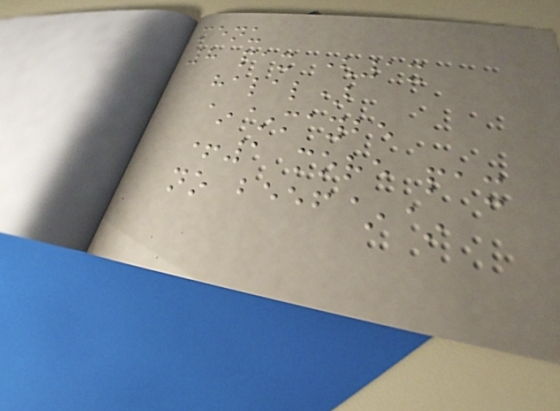menu
8 pax (1x
halal)
~~maybe
+1 more pax
no beef~~
